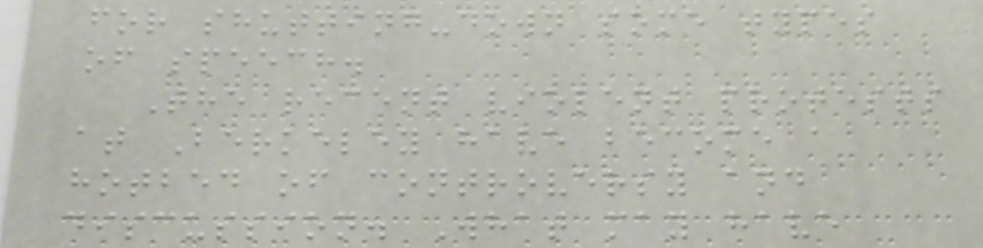for shutting-down some types
of speech.
The recent violent protests
at Berkeley have become a
hotbed of controversy and
discussion. What may have
